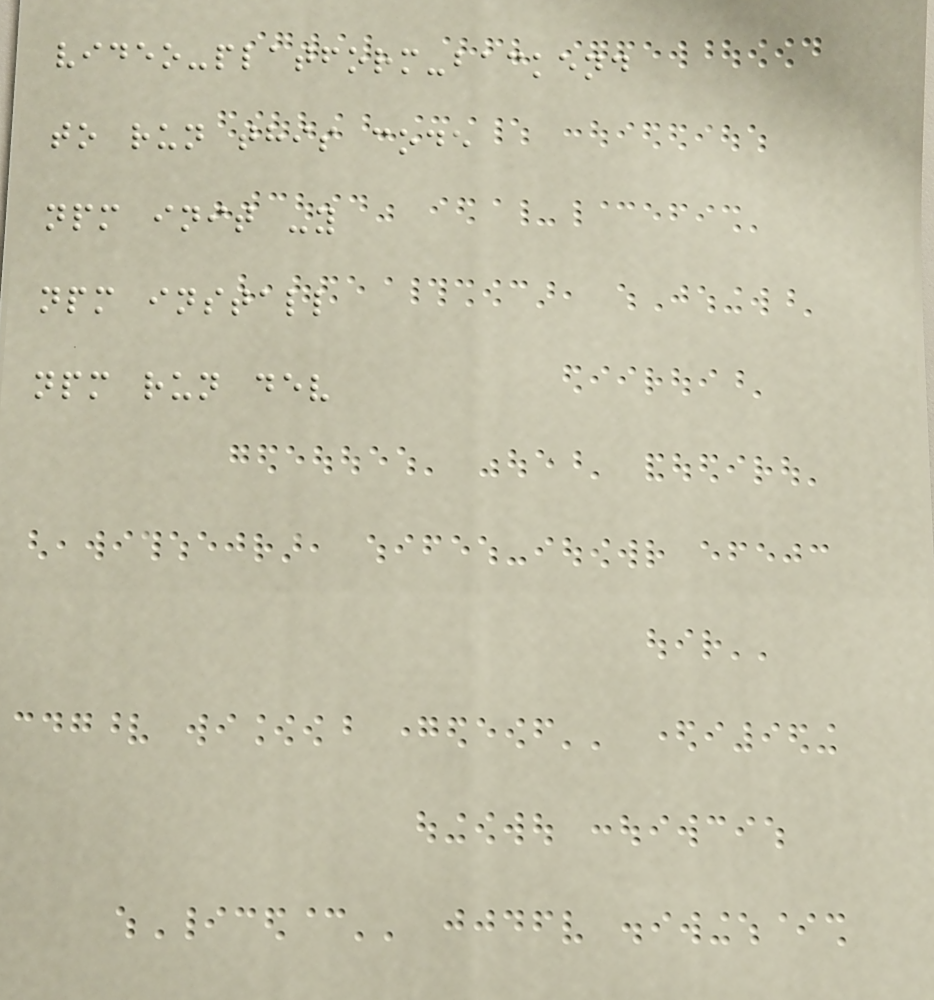video-platform-backend
to run this code
npm init -y
npm install
npm run dev
